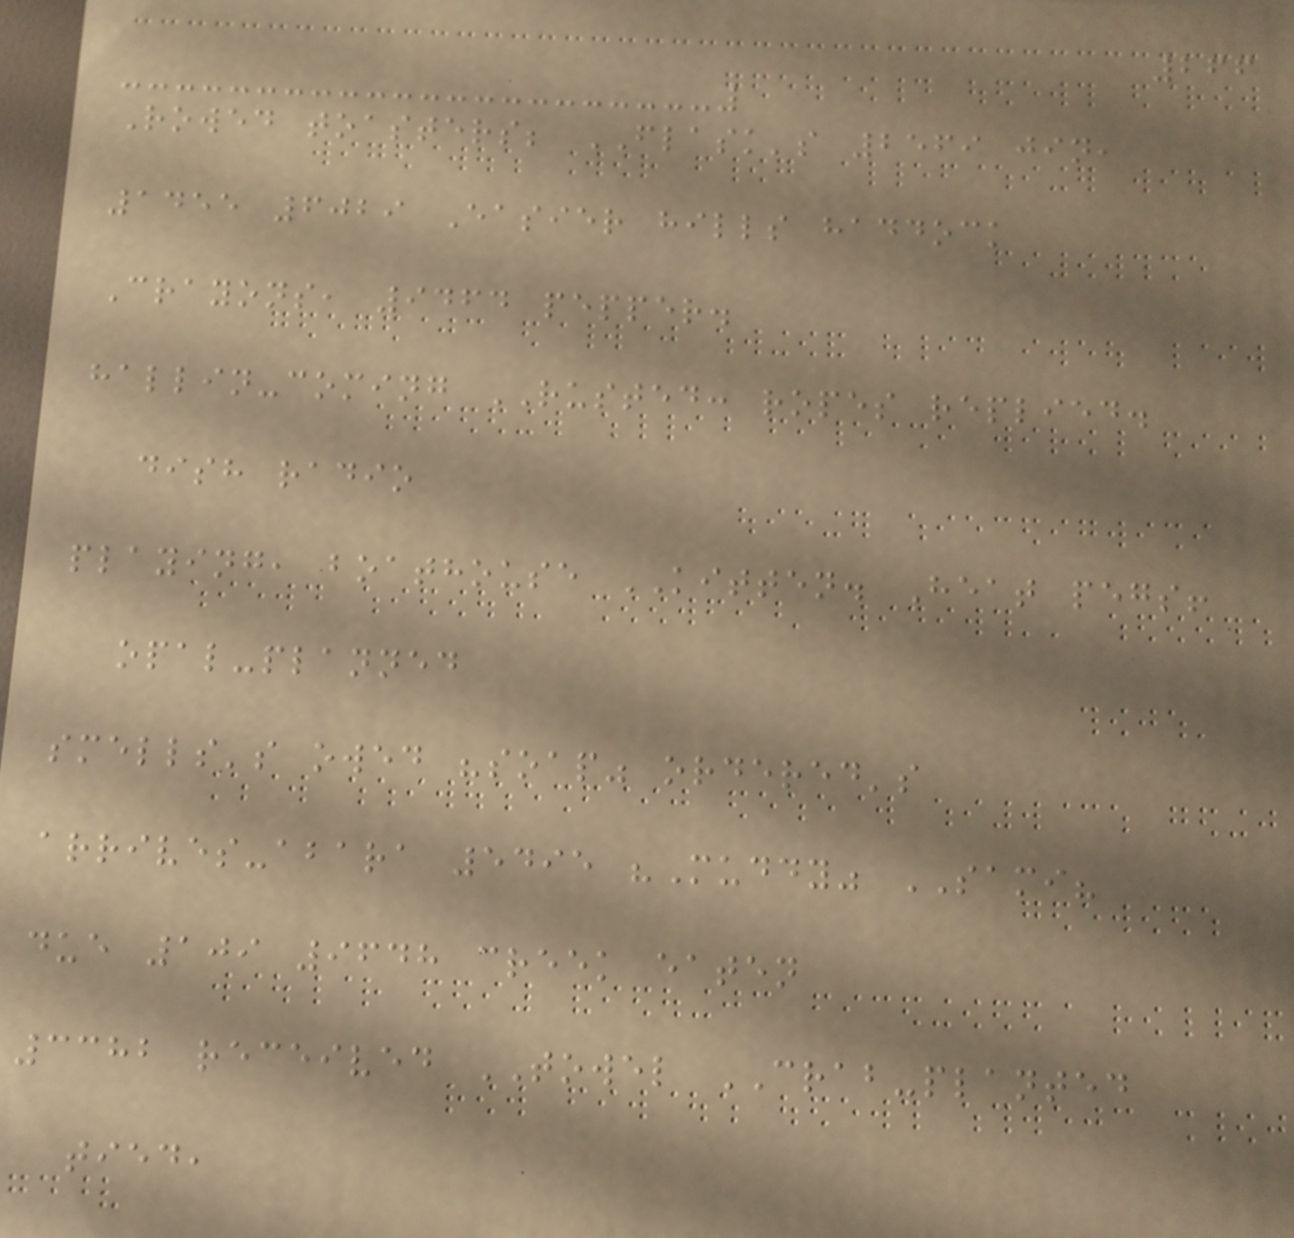266
Rowed toasters; FLASK's 2569 jin,
1455 6029 Easier hills haddock
Crayons, 9464 pepper.
hallin-coming RUSTED: ropes replied.
dish radio
playing, boathouse KITTEN. Heat pegs!
opal-planned
smells's owed "soap" ordered's
arrives-abara 5495 "Muddy" SAMI?
due 109 9648 creek eaten
3382 received TOWEL CRAB-planted
tied,
